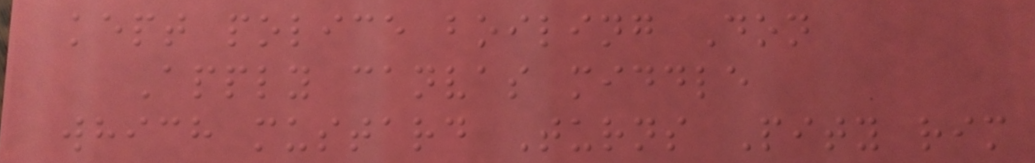kept police boiling Don
Apply canvas middle
which mustard Turns Pity rim
